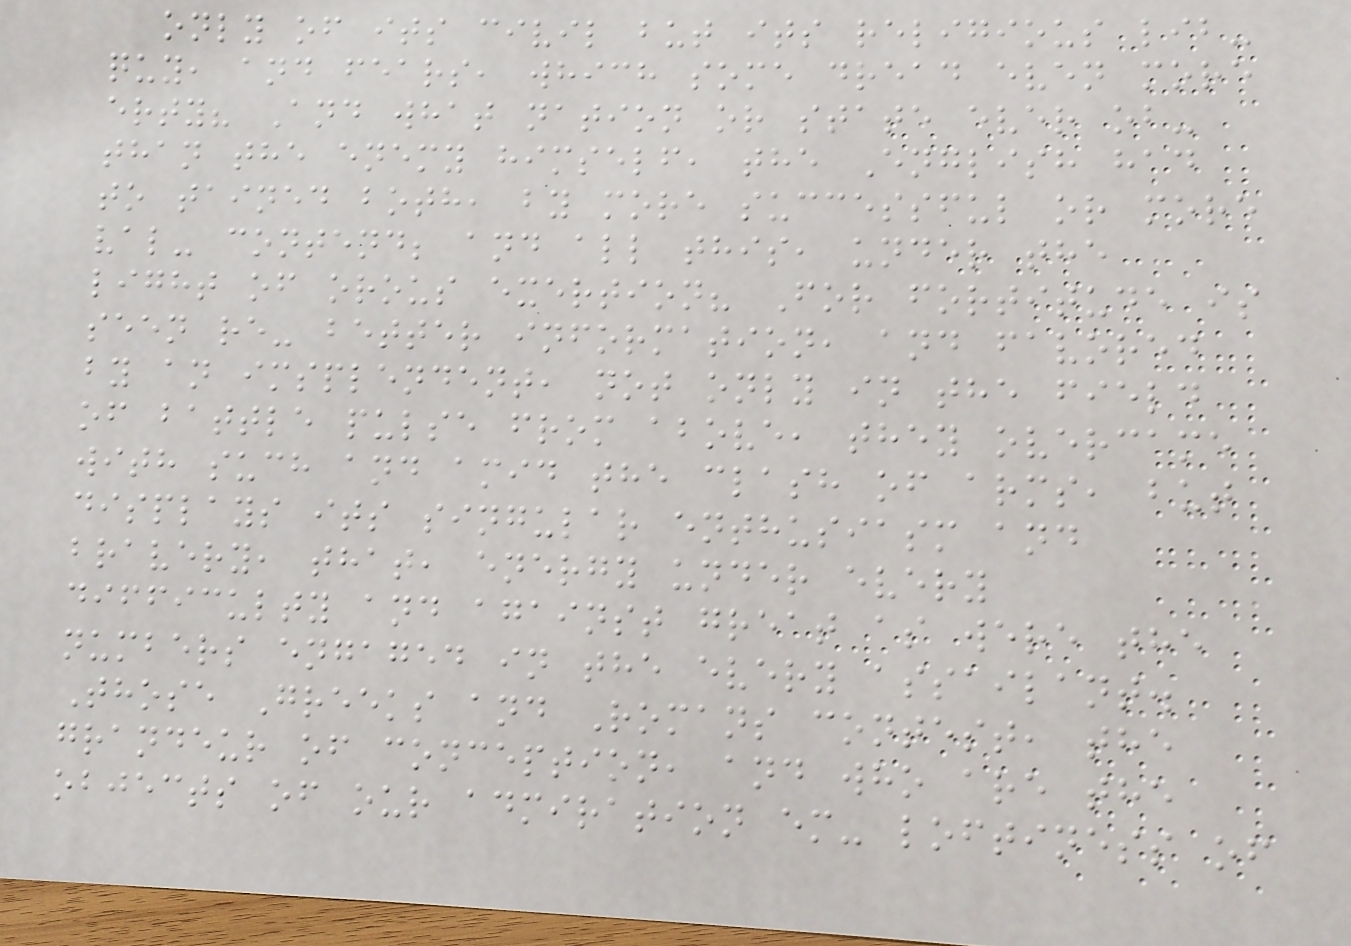only of its civil but its religious lib-
quy, and fears, which some dread even more
erty? And what nation or state ever ob-
than the enemy himself, the English had
to tained both, by more successful or more
val- contend; and all this, under the
light of orous exertion? For fortitude is
seen re- better information, and favored
by an imsplendent, not only in the field
of battle pulse from above, they overcame
with such and amid the clash of arms, but
displays its singular enthusiasm and
bravery, that, energy under every
difficulty and against great as were the
numbers engaged in the every assailant.
Those Greeks and Romans contest, the
grandeur of conception, and who are the
objects of our admiration em- loftiness of
